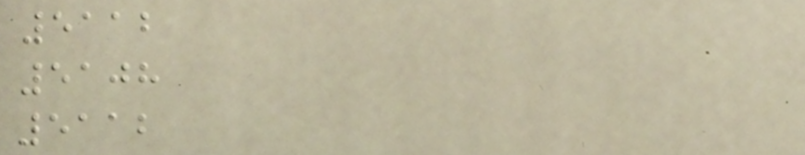5112
5108
5112
